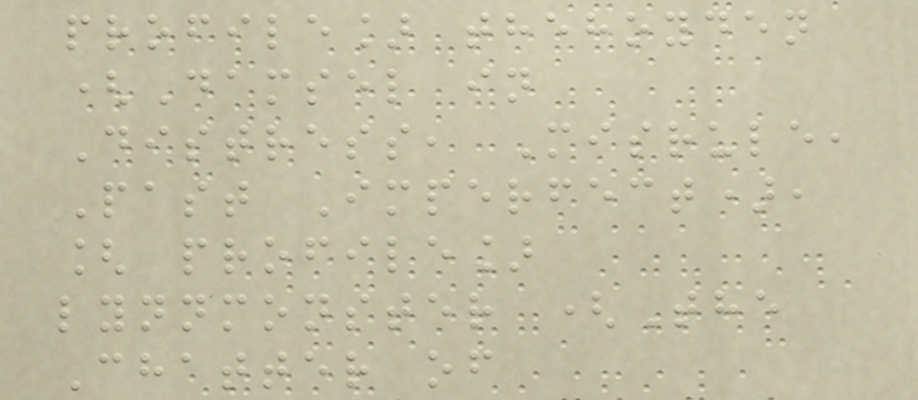profile] thehoyden
(Damsel in
Distress, Misrule,
Past Imperfect),
[ profile]
lynnmonster (The
Chatter of
